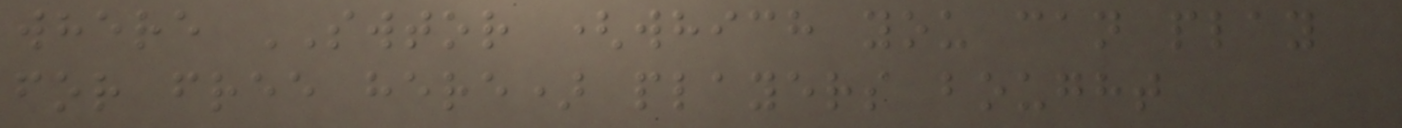where SWTOR (which you can play
for free here) players bought
